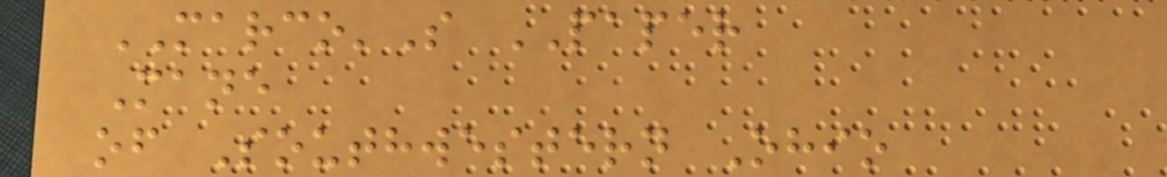MARCO'S PAPER
Mane
of Southwestern Ohio
